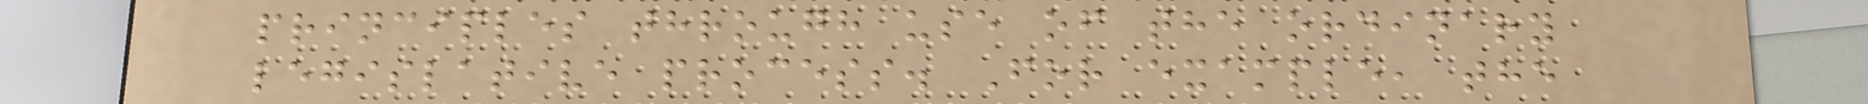principles through use of the ordinary
legislative process. For example, the
